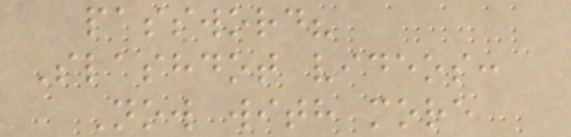password?
Slashdot videos:
Now with more
